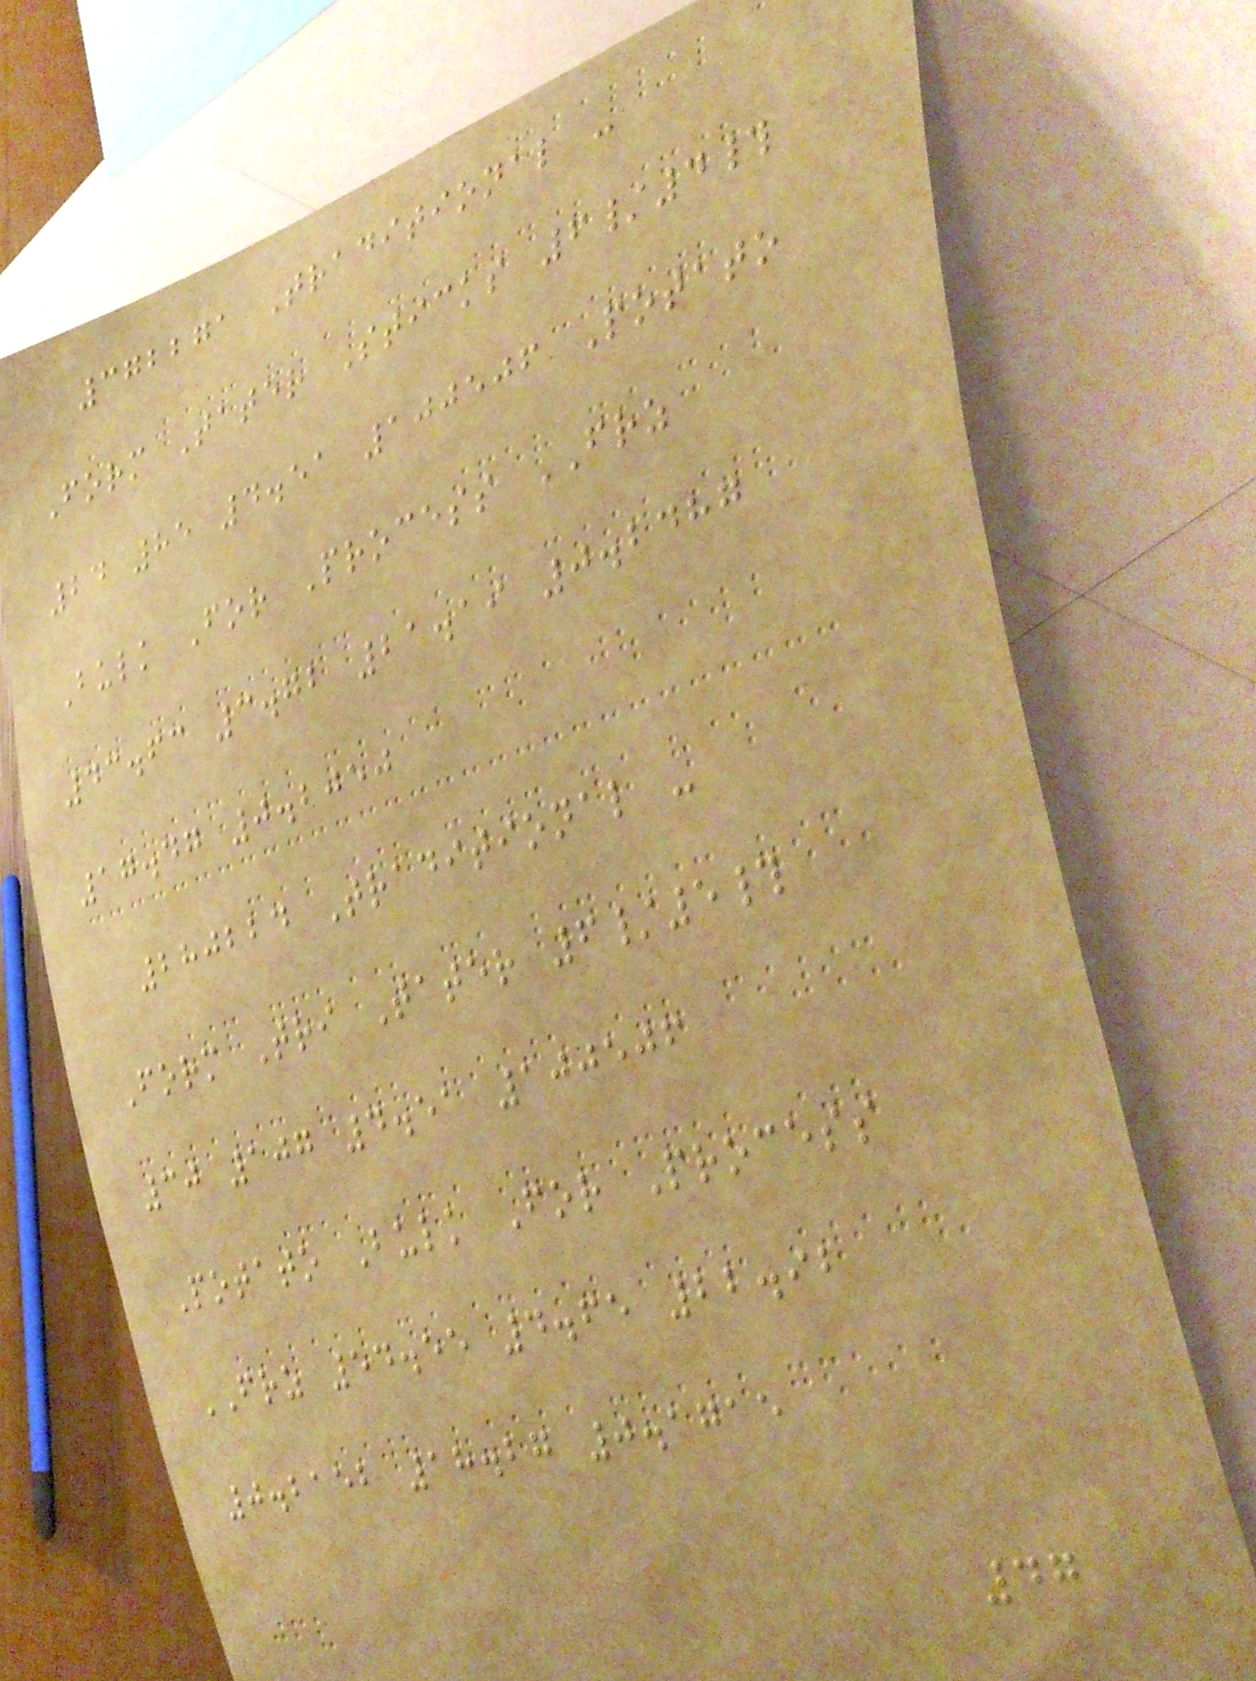372271 Traditional -
Form Tater Sticks 6/4#
24 85 4.51 100506 Potato
Bulk For Process FRZ
43.63 3.72 21.19 0.2487
17.47 0.2050
280224 Traditional -
Form Tri Tater 6/5#
30 107 4.51 100506
Potato Bulk For Process
FRZ 54.55 4.65 22.92
0.2152 18.27 0.1715
47
